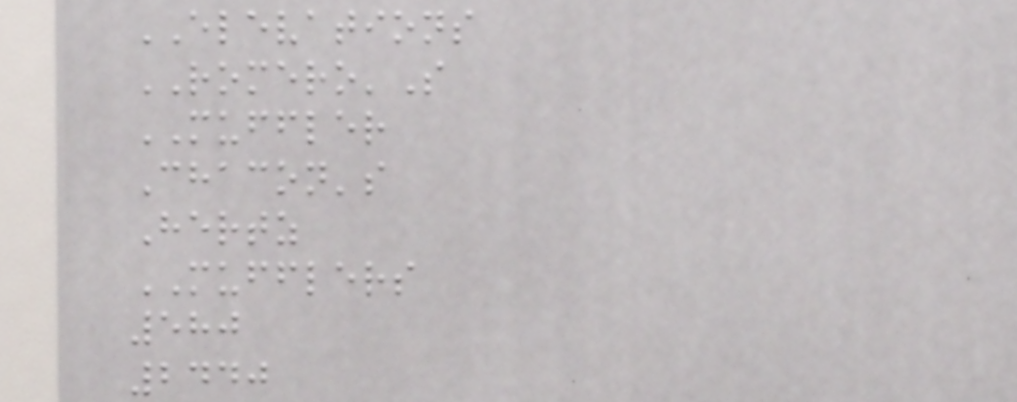ELEVATIONS
ROMERO'S
MUFFLER
Chacon's
Hertz
MUFFLERS
580
2440
